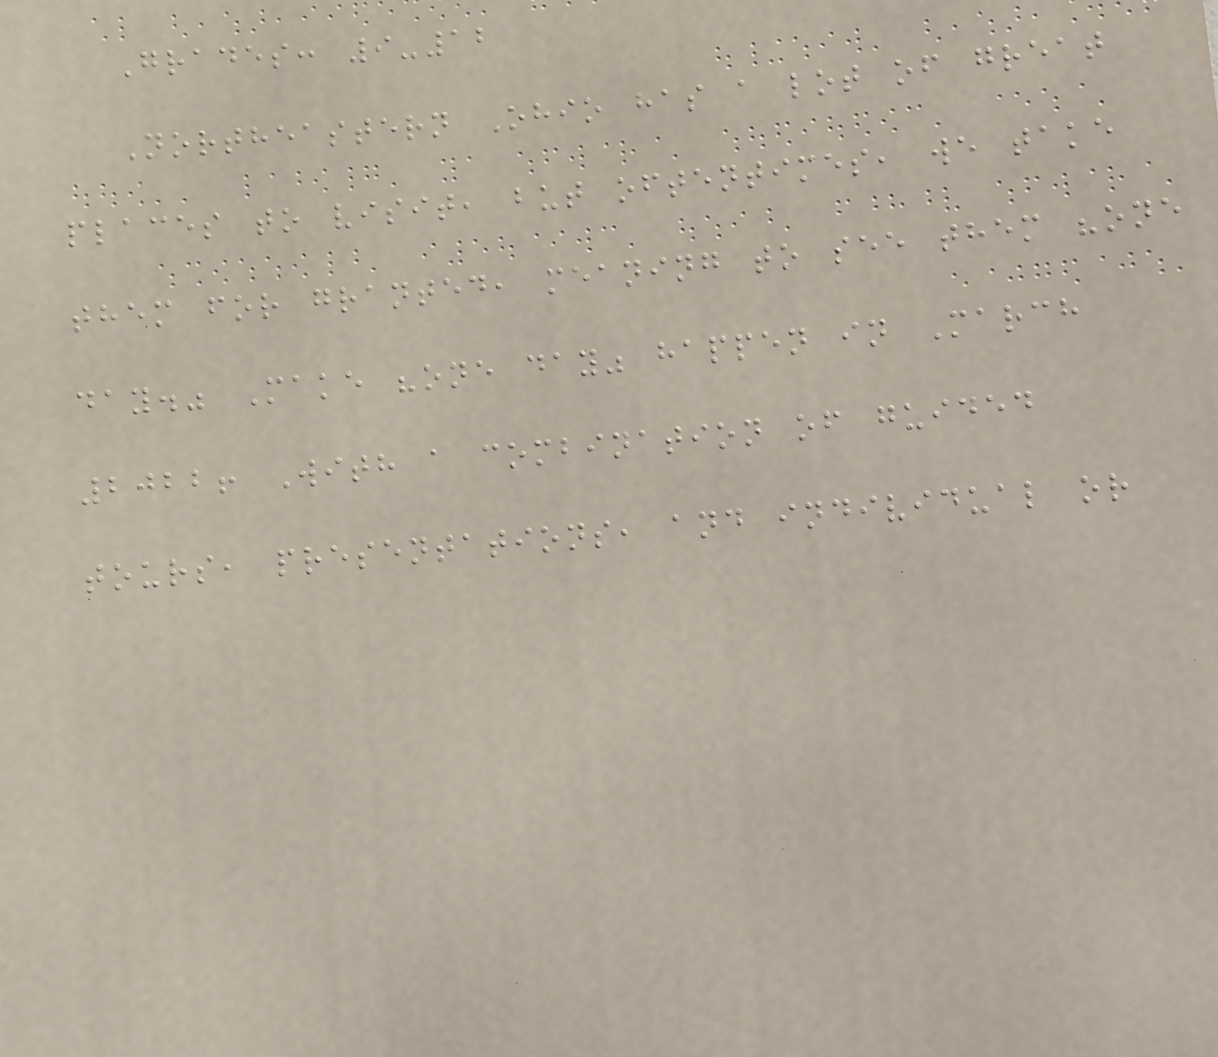Grades: 9-12
Northeastern Ohio has a lot of great
places to visit, but oftentimes, we take
them for granted, meaning to see them "one
day." Make "one day" happen in March
2022! With a combination of guided
tours, presentations, and individual or
